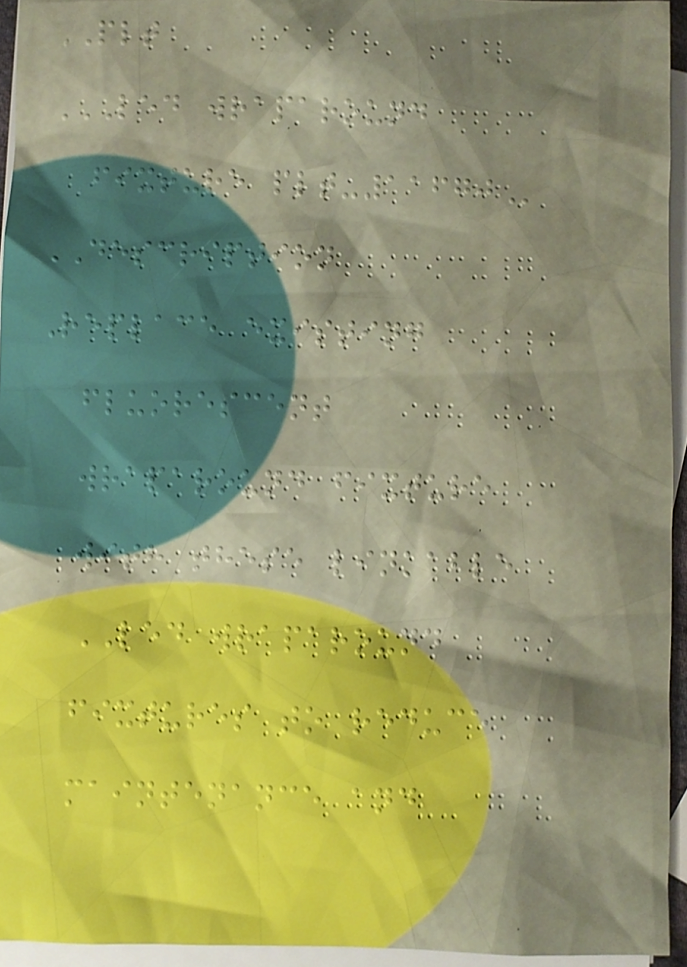PLT
LED WRAPAROUND
FIXTURE PLT-11670
DESCRIPTION
Replace existing
fluorescent
wraparound fixture
with these linkable
LED wraparound
fixtures to reduce
maintenance and
